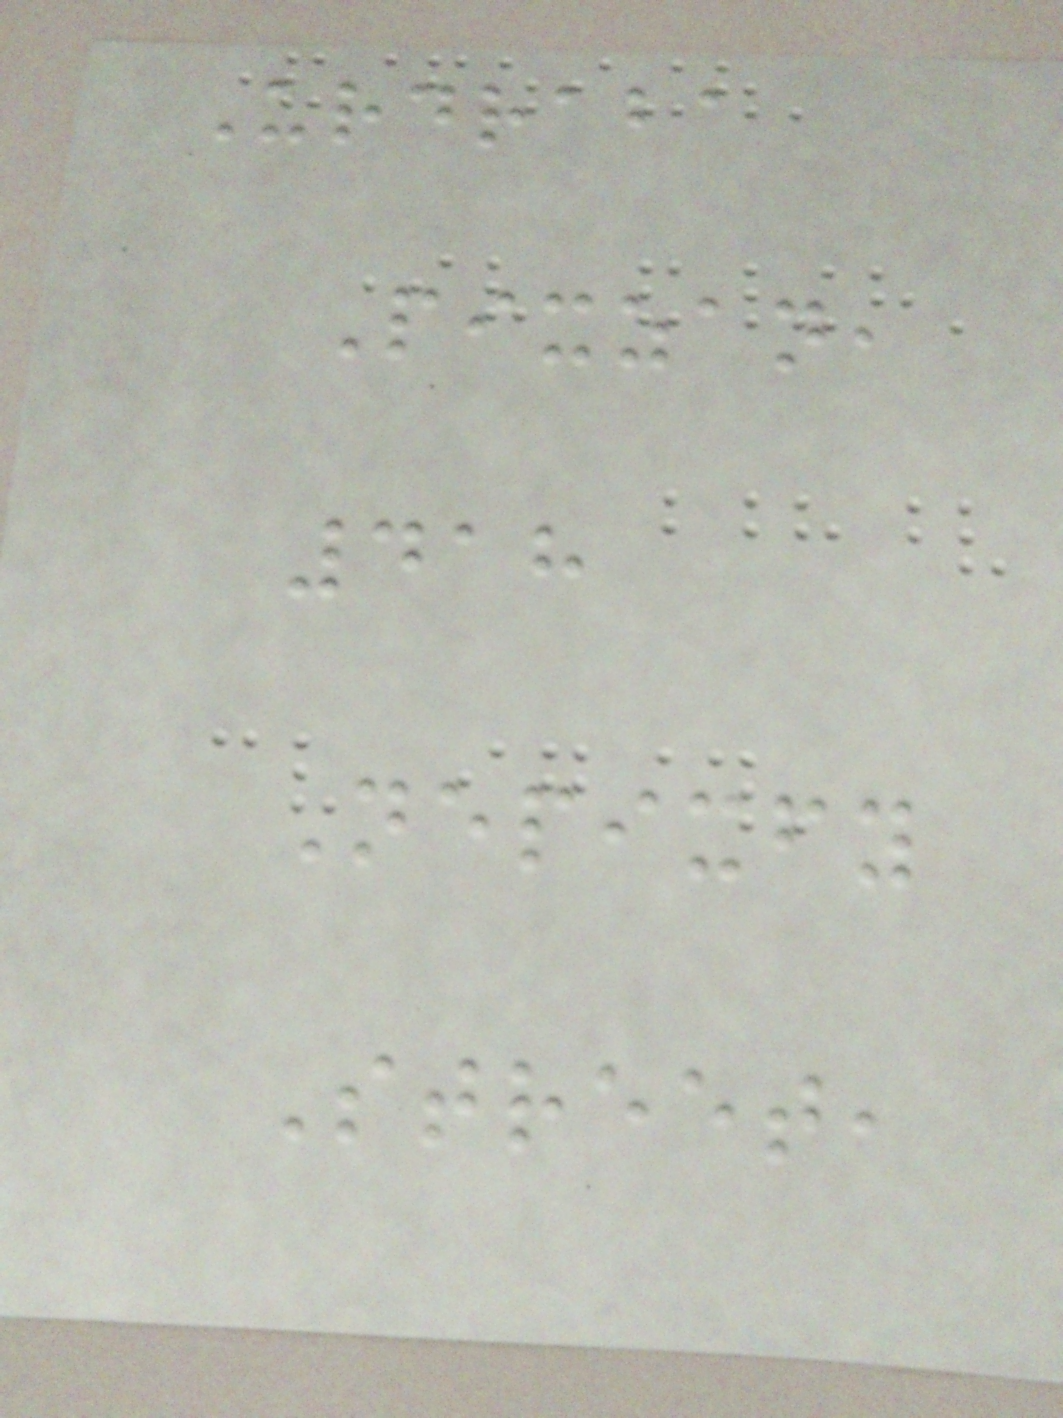Urdraba
Pixzan,
418
Nepixfy
Street,
